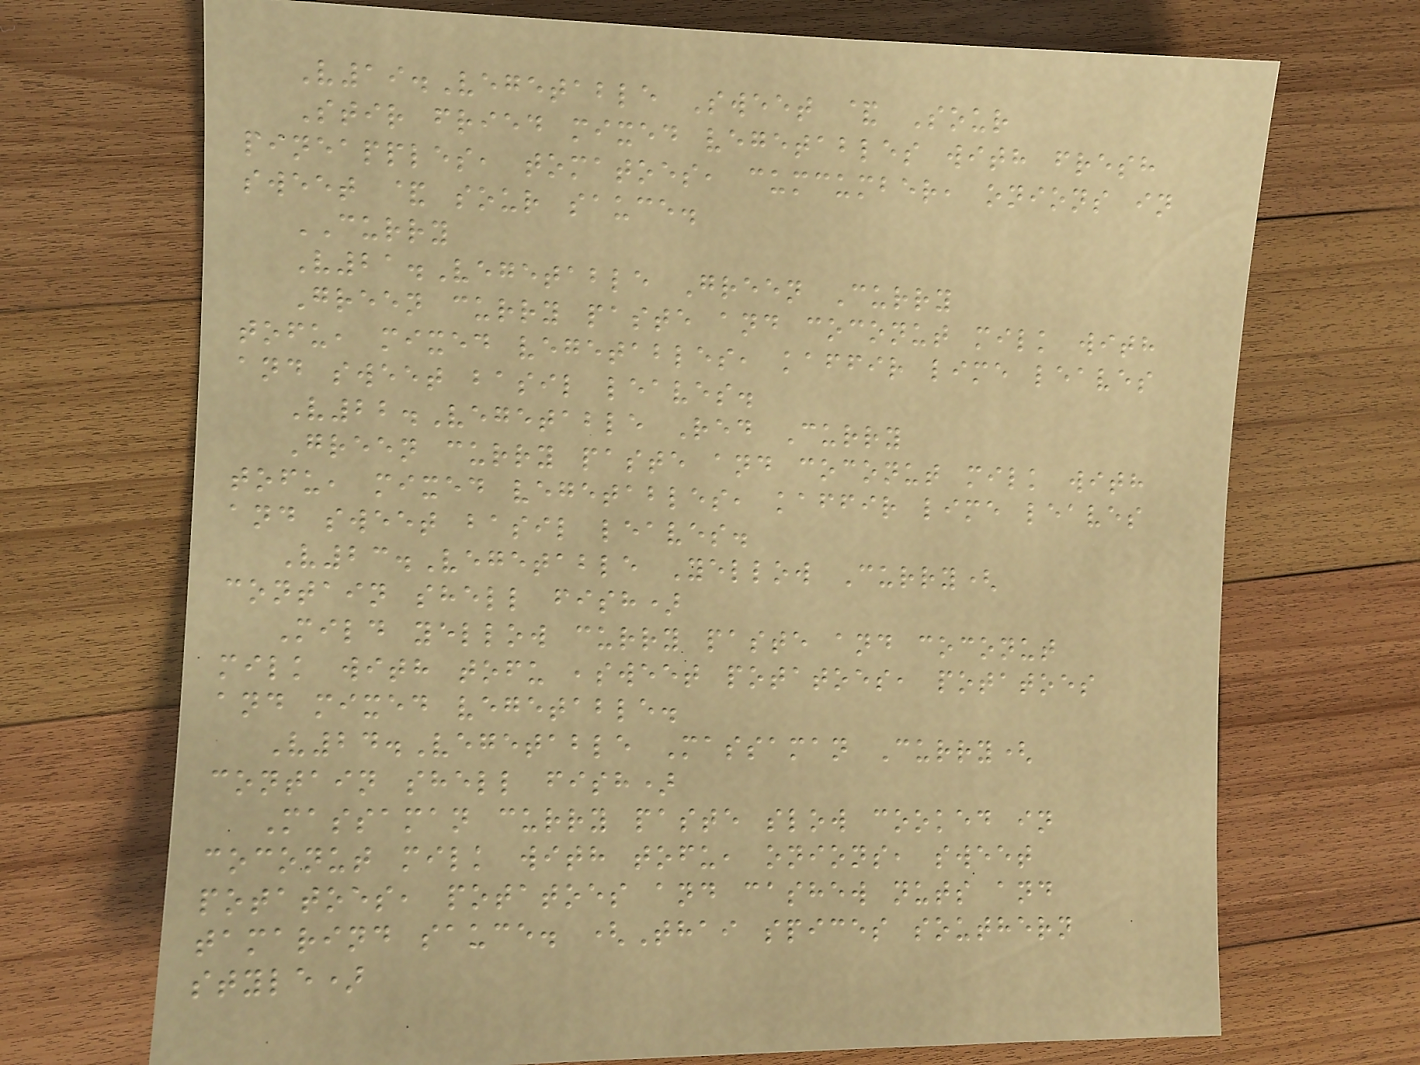V19.Vegetable Sweet & Sour
Stir fried mixed vegetables with fresh
pineapples, tomatoes, cumcumber, onions in
sweet & sour sauce.
CURRY
V21.Vegetable Green Curry
Green curry paste and coconut milk with
tofu, mixed vegetables, kaffir lime leaves
and sweet basil leaves.
V22.Vegetable Red Curry
Green curry paste and coconut milk with
tofu, mixed vegetables, kaffir lime leaves
and sweet basil leaves.
V23.Vegetable Yellow Curry(
contain shell fish)
Mild yellow curry paste and coconut
milk with tofu ,sweet potatoes, potatoes
and mixed vegetable.
V24.Vegetable Massaman Curry(
contain shell fish)
Massaman curry paste slow cooked in
coconut milk with tofu, onions, sweet
potatoes, potatoes and cashew nuts and
tamarind sauce. (Thai spices southern
style)
